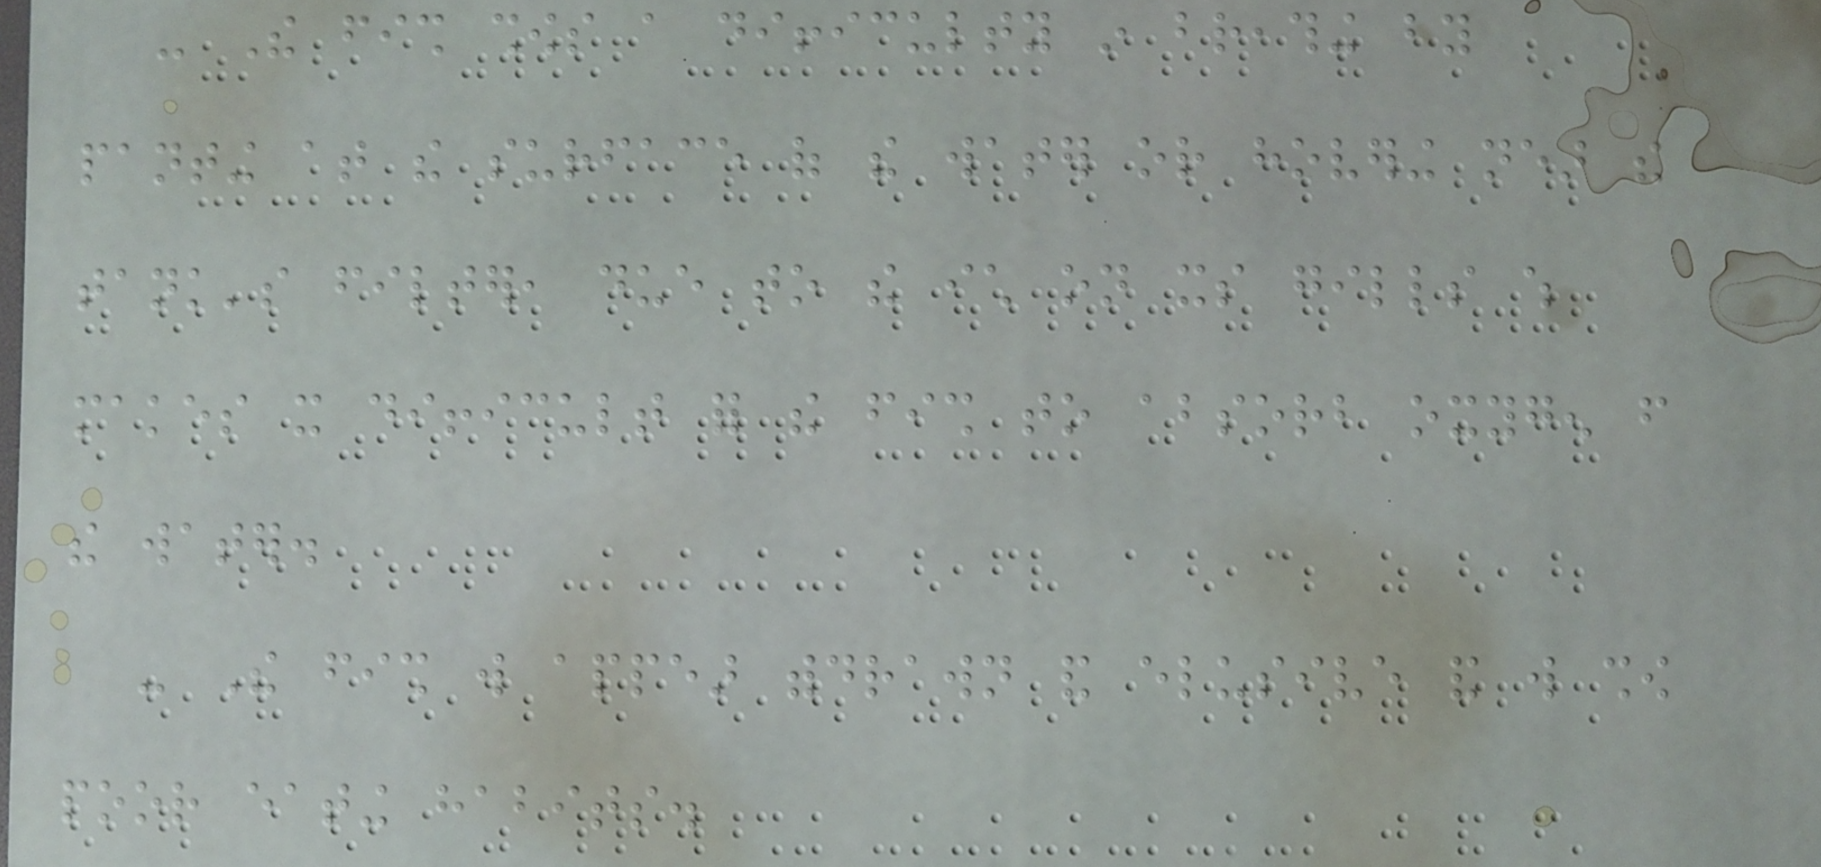- The fish shows a difficulty in breathing by
panting at the surface of the water or hovering near the
tank's filter, due to the ich on its gills which
makes it difficult for the fish to absorb oxygen from
the water.
- The fish will appear withdrawn and elusive and will show
poor eating habits.
